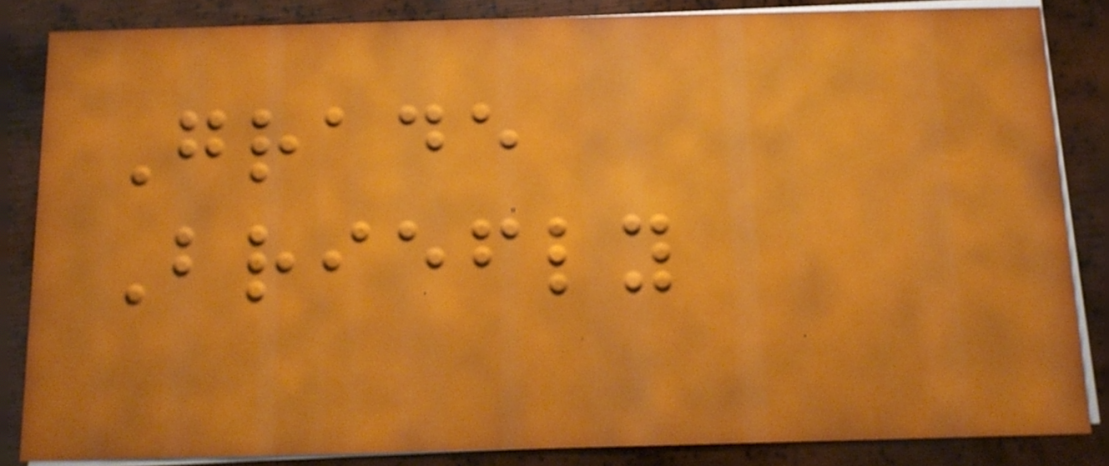Grade
Briefly
